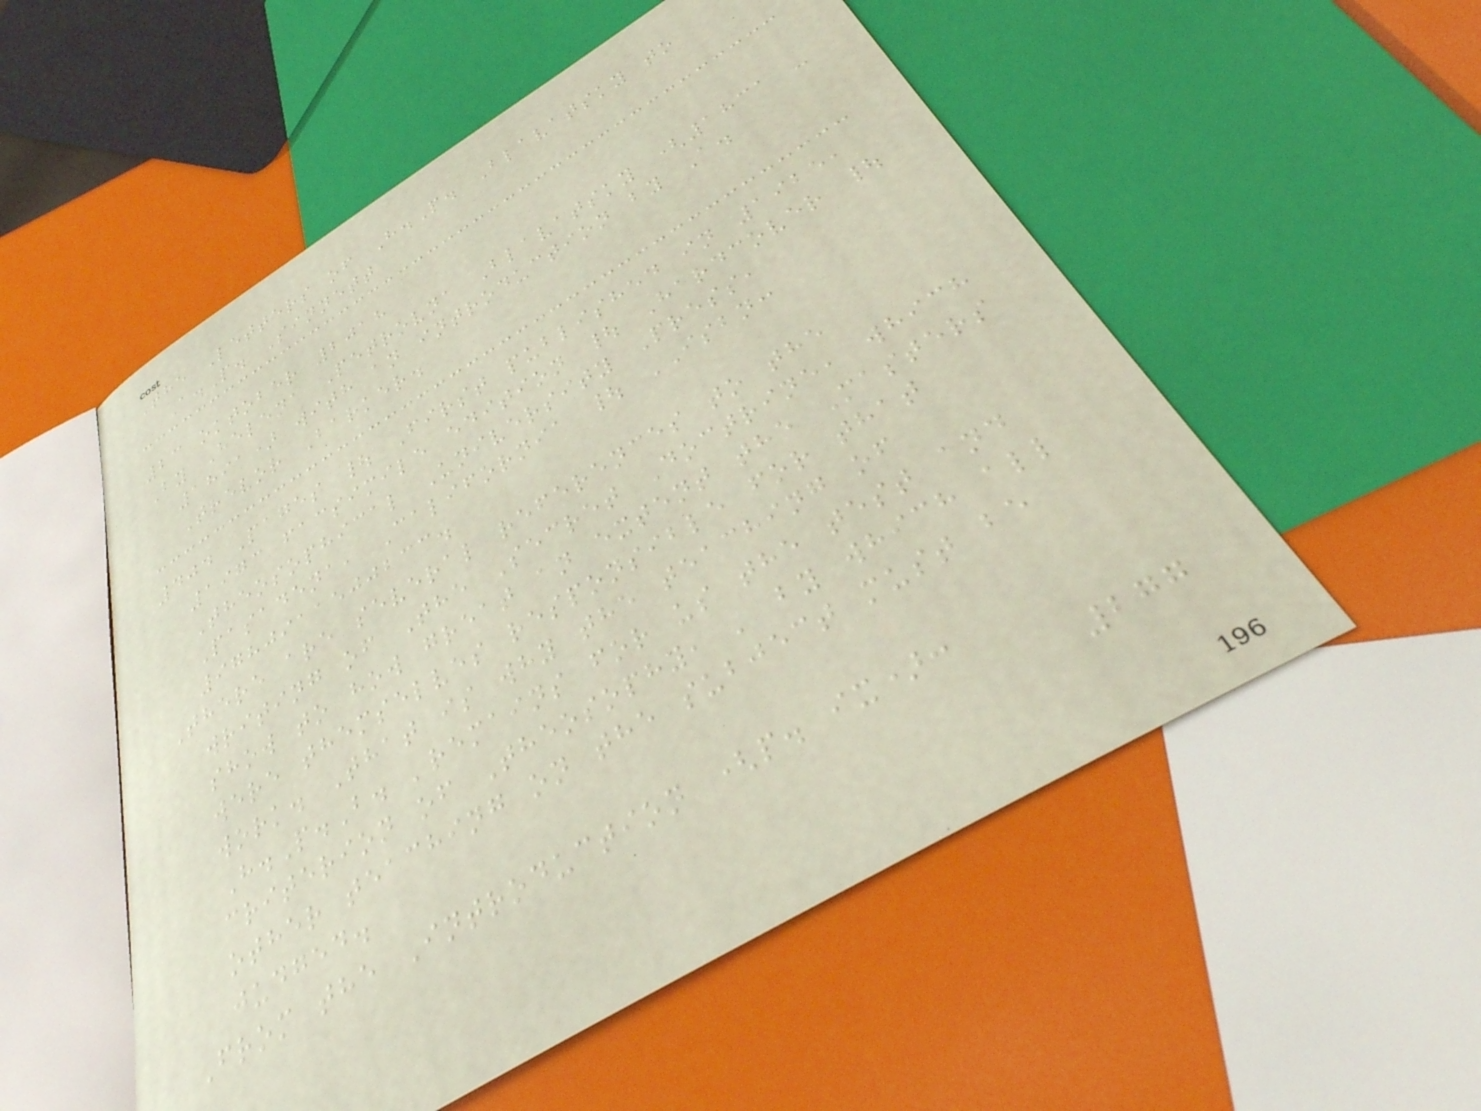The Letters of H.P. Blavatsky to
A.P. Sinnett
23 oktober 2018
By Helena Petrovna Blavatsky (1831 -
1891) with an introduction by A.
Trevor Barker.
404 Pages | First published in 1925,
1973 facsimile edition | Hardcover |
Theosophical University Press,
Pasadena, California | ISBN:
9780911500233.
There are several references to the
writing of The Secret Doctrine, which
show to how great an extent the Masters
were themselves responsible for that
work. That is why the teaching of
H.P.B. 'remains for us the test and
criterion of Theosophy, ' by which all
other teaching on the subject must be
judged.
From the Introduction (p. ix):
277
